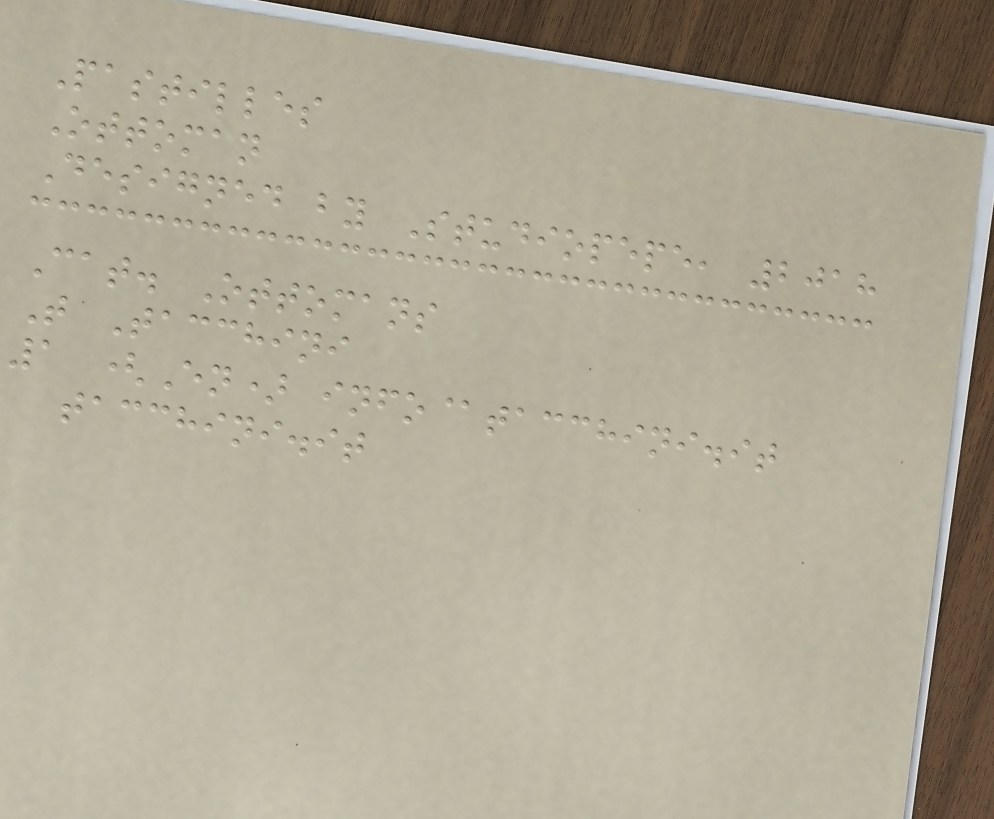Pastilles
Ottoman
Designed by Studiopepe, 2018
Cat. Ottomans
T Tacchini
1 (En) info@tacchini.it
tacchini.it
